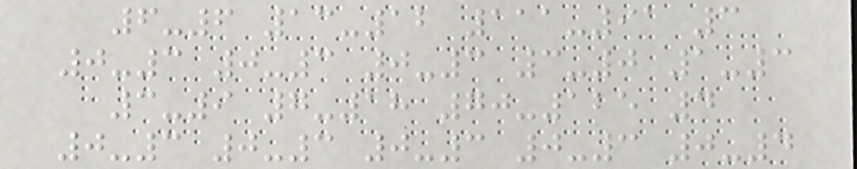6-6 13-12 111-91 3
0-3 0-3 0-3 3-0 1-3
3-9 7-18 70-125 4
0-3 0-3 0-3 0-3 0-4
